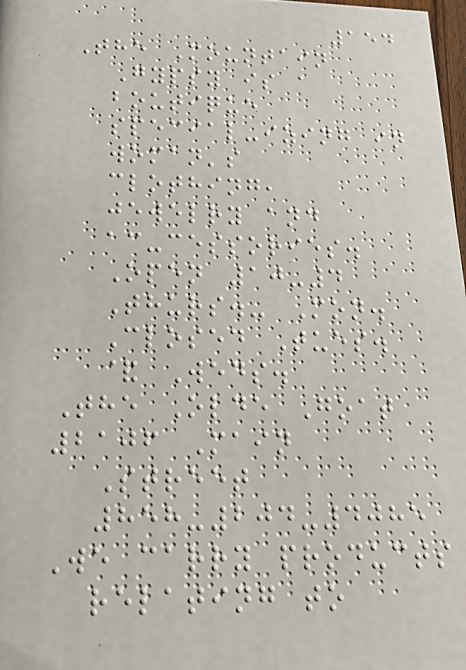154
The Mountain
Gypsy is a
boutique
special-izing in
woman's
clothing,
jewelry and
ac-cessories.
Open 10-4
Thurs.- Mon.
Closed Tues.
& Weds.
The Olde Goat
2106 Main
Street
858-204-4085
We carry products
relating to
